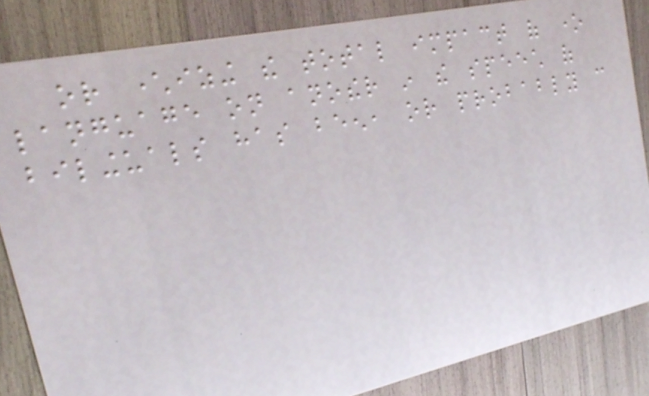or characterizing the total impact of one
language on another in the speech of
bilinguals has been, or probably can
